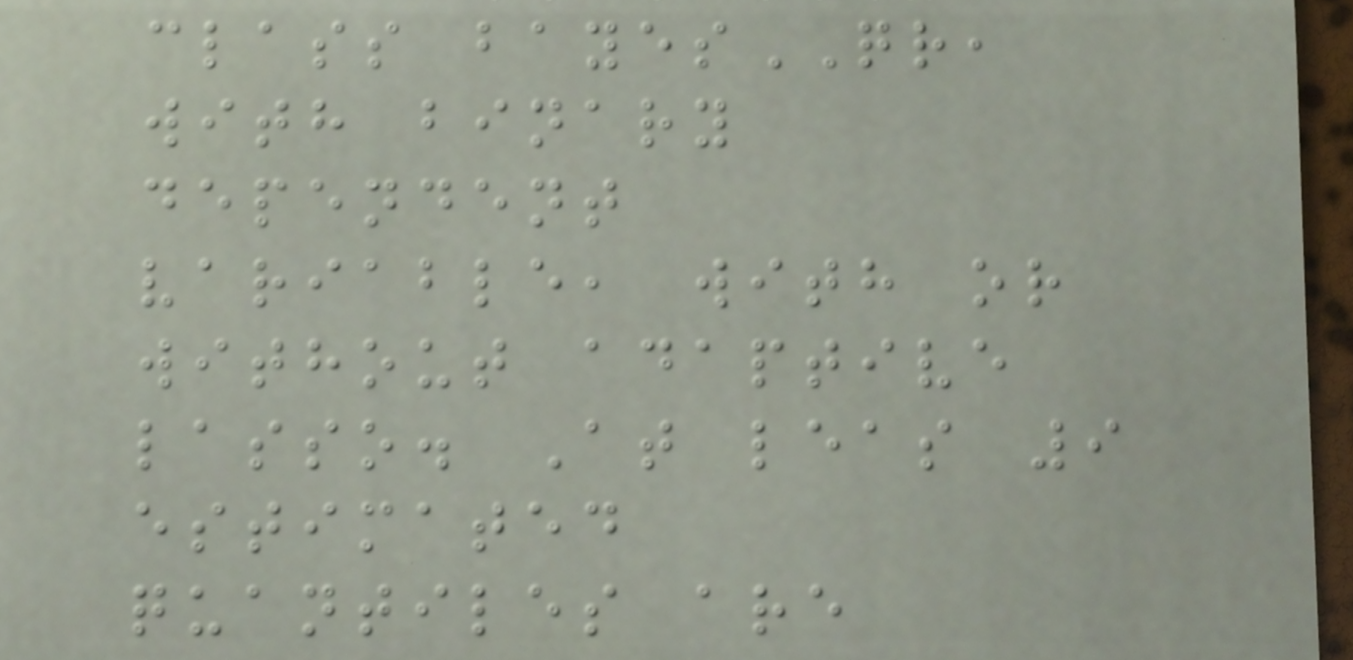class bayesQR,
with binary
dependent
variable, with or
without adaptive
lasso. At leas 9
estimated
quantiles are
